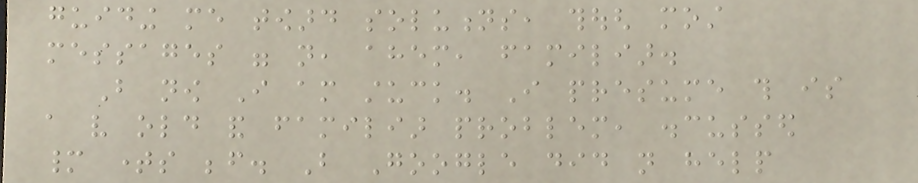guiding me toward solutions, though most
messages were not, ahem, familiar.
But now I am stuck. I presume this is
a very old and familiar problem, discussed
many times before. But Google did not help
